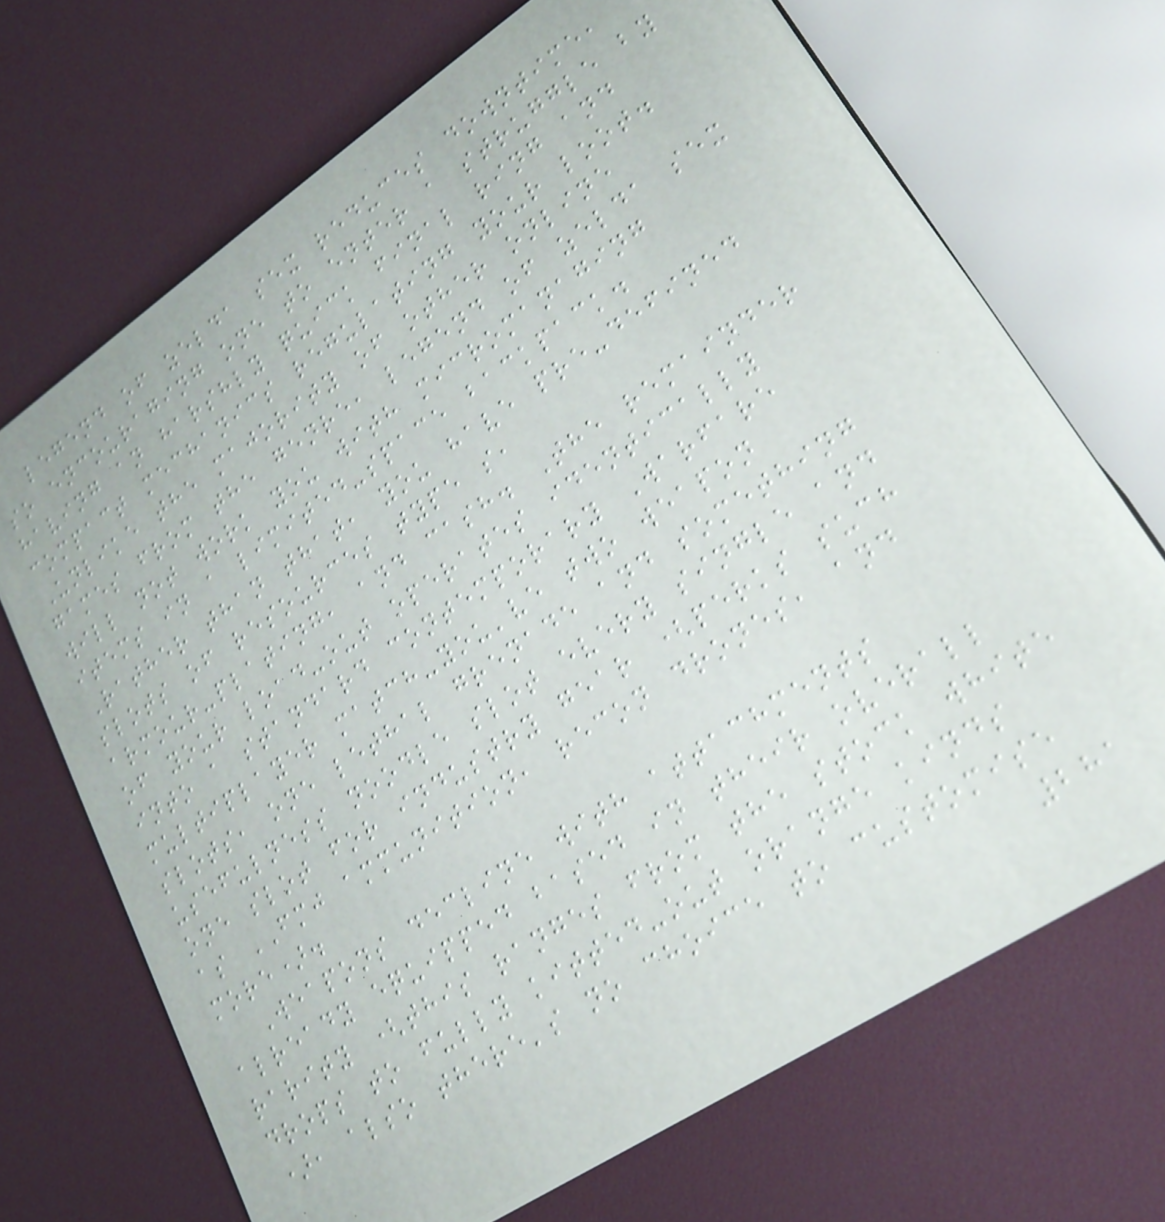legend of zelda sex reduces downtime,
so encouraging one to enter a struggle by
having an harshly quick final ring and
compact mechanics regulating your loot.
Unlike the majority of other online
games from the genre, legend of zelda sex
will not work you with micromanaging
items in a limited-space backpack.
Rather than that, you have pre-defined
slots of resources type s,
armour-plating, and cash. The remainder
of your load-out operates identically
into a standard contemporary Warfare
multiplayer match-you've two weapon
slots, one lethal grenade and something
usefulness noodle slot every single and
one slot for industry gear (perks such
as FMJ ammunition, recon drones, and
more).
Weapons decline with attachments
already equipped based in their overall
rarity (this ranges from the stock white
drops to fully kitted-out orange kinds
), also there's no choice to customise
281
